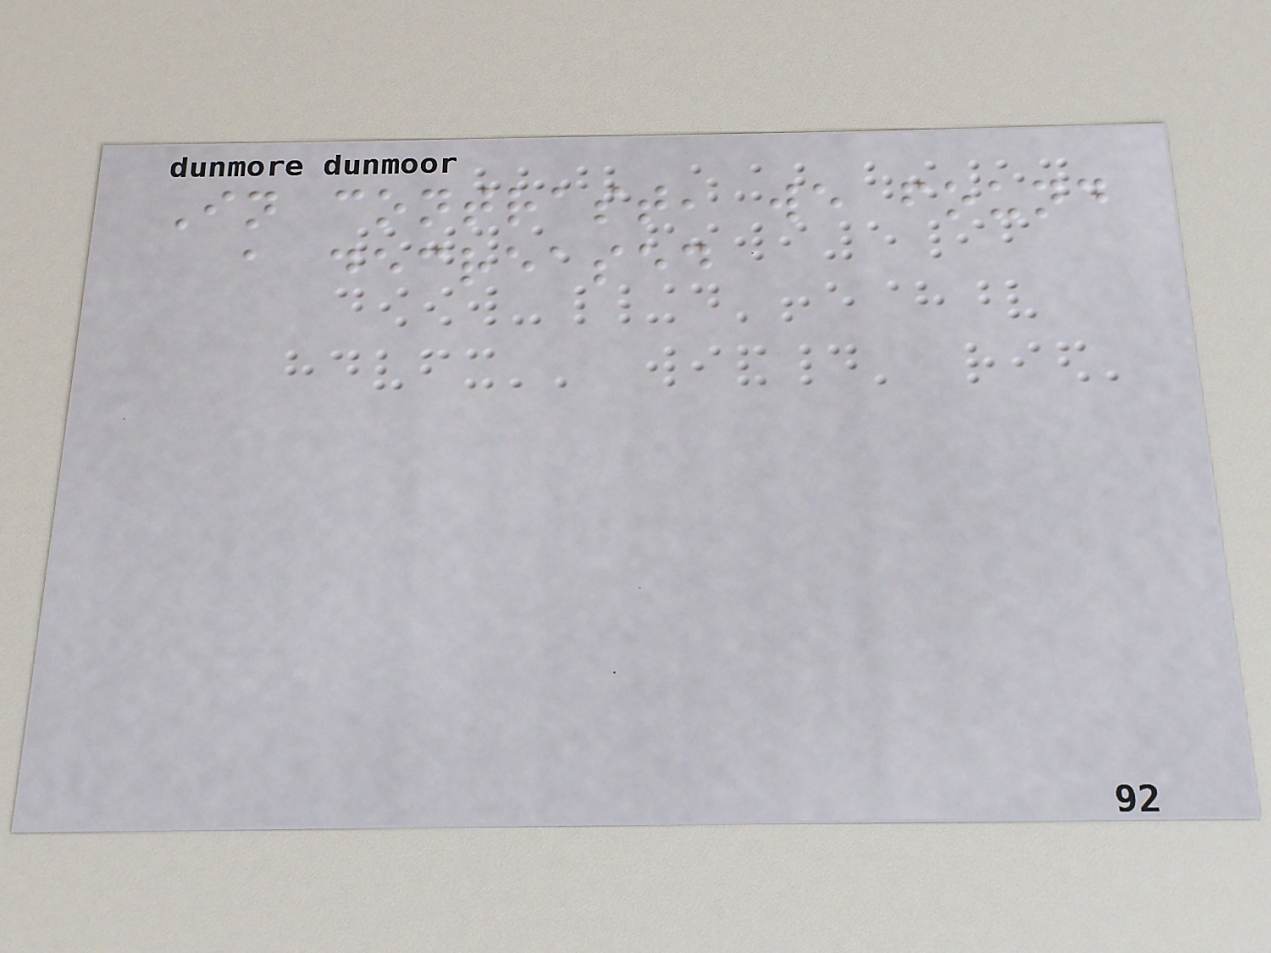In contrast, we found
a decreased
